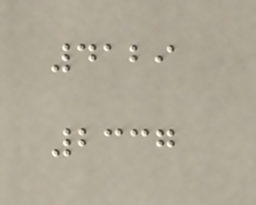4129
2337
